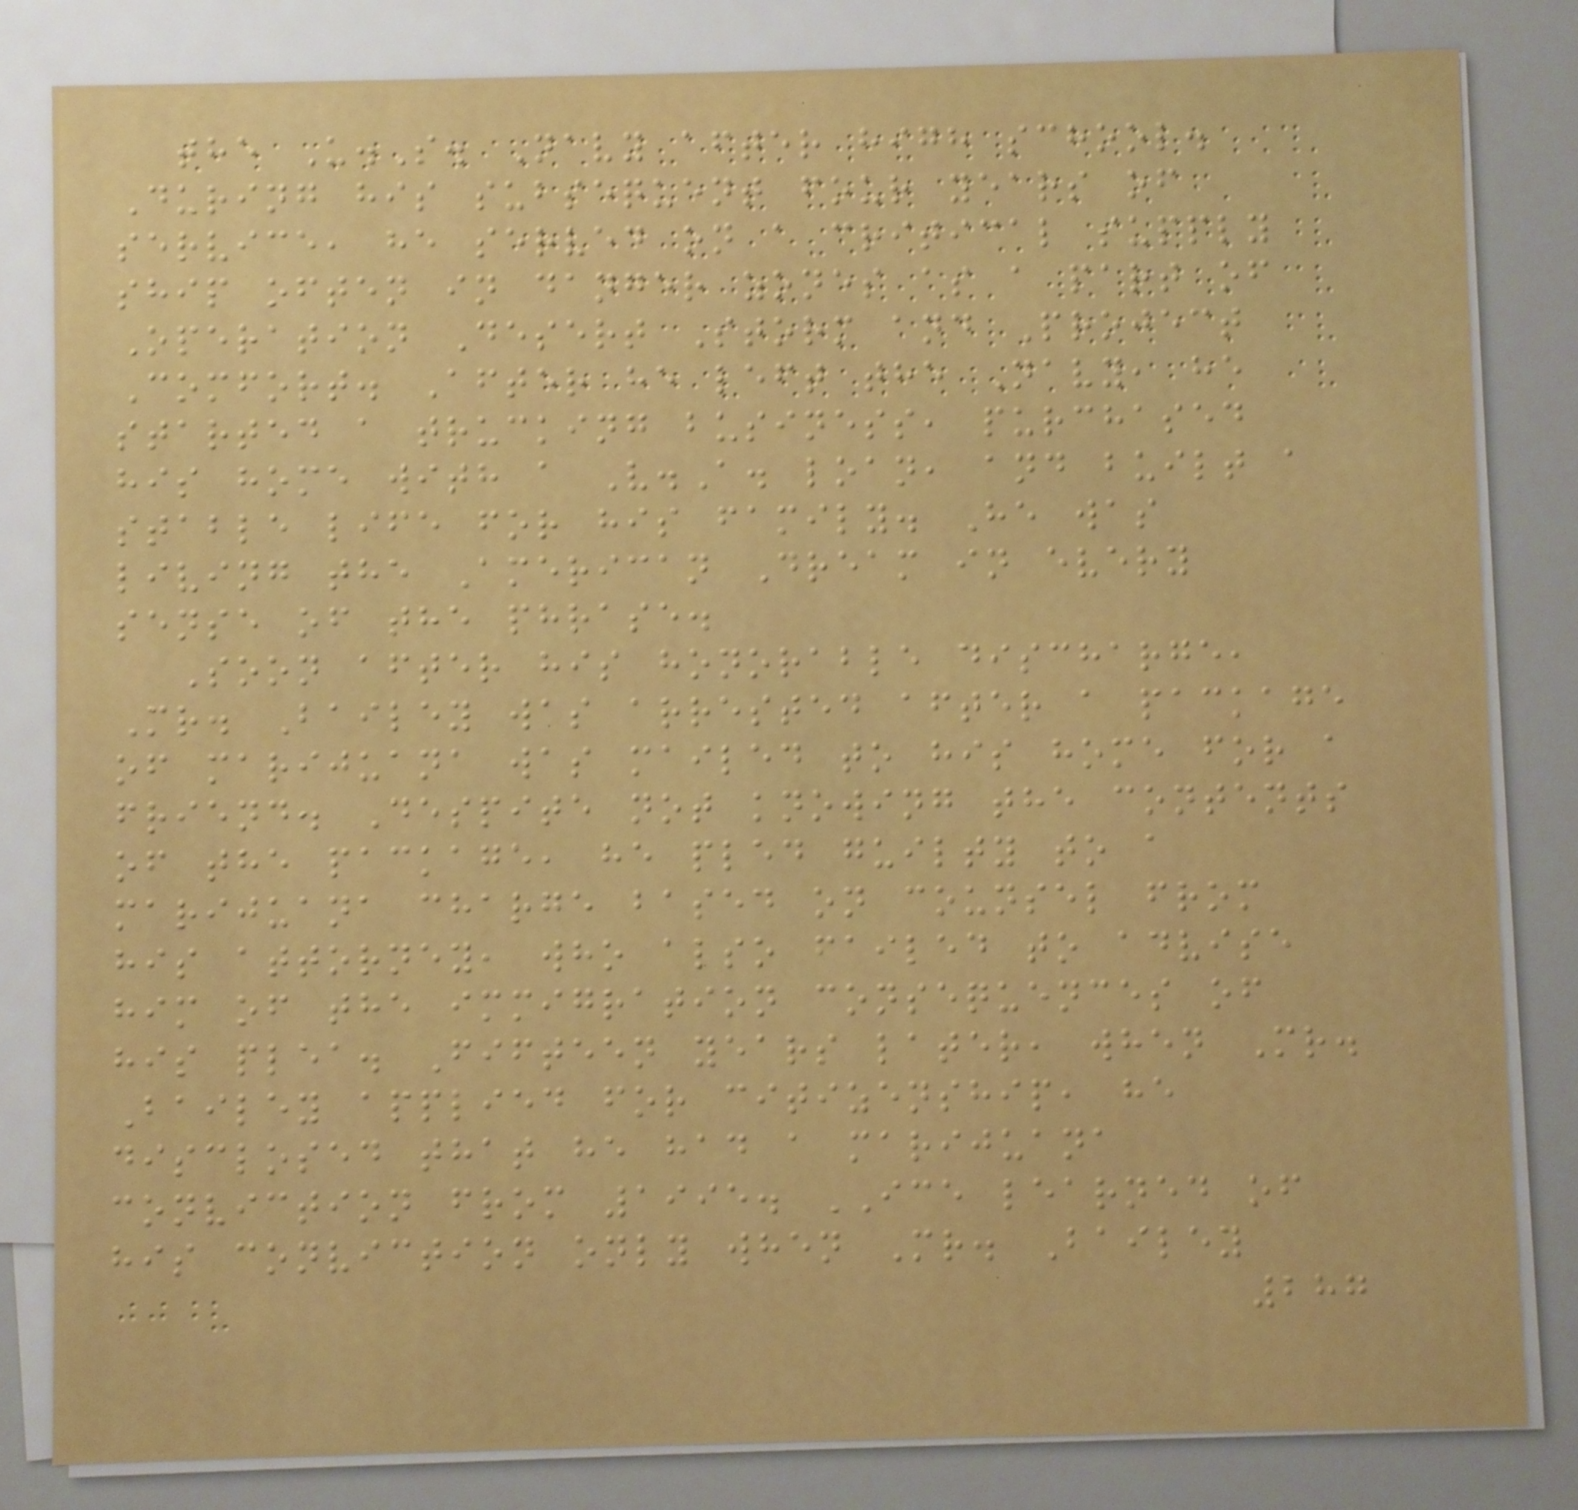the U.S. Navy after high school.
During his subsequent four years of
service, he served on a critical supply
ship often in danger zones as a part of
Operation Desert Storm and Project
Comfort. After he left the Navy, he
started a trucking business, purchased
his home with a V.A. loan, and built a
stable life for his family. He was
living the American Dream in every
sense of the phrase.
Soon after his honorable discharge,
Mr. Bailey was arrested after a package
of marijuana was mailed to his home for a
friend. Despite not knowing the contents
of the package, he pled guilty to a
marijuana charge based on counsel from
his attorney, who also failed to advise
him of the immigration consequences of
his plea. Fifteen years later, when Mr.
Bailey applied for citizenship, he
disclosed that he had a marijuana
conviction from 1995. ICE learned of
his conviction only when Mr. Bailey
287
